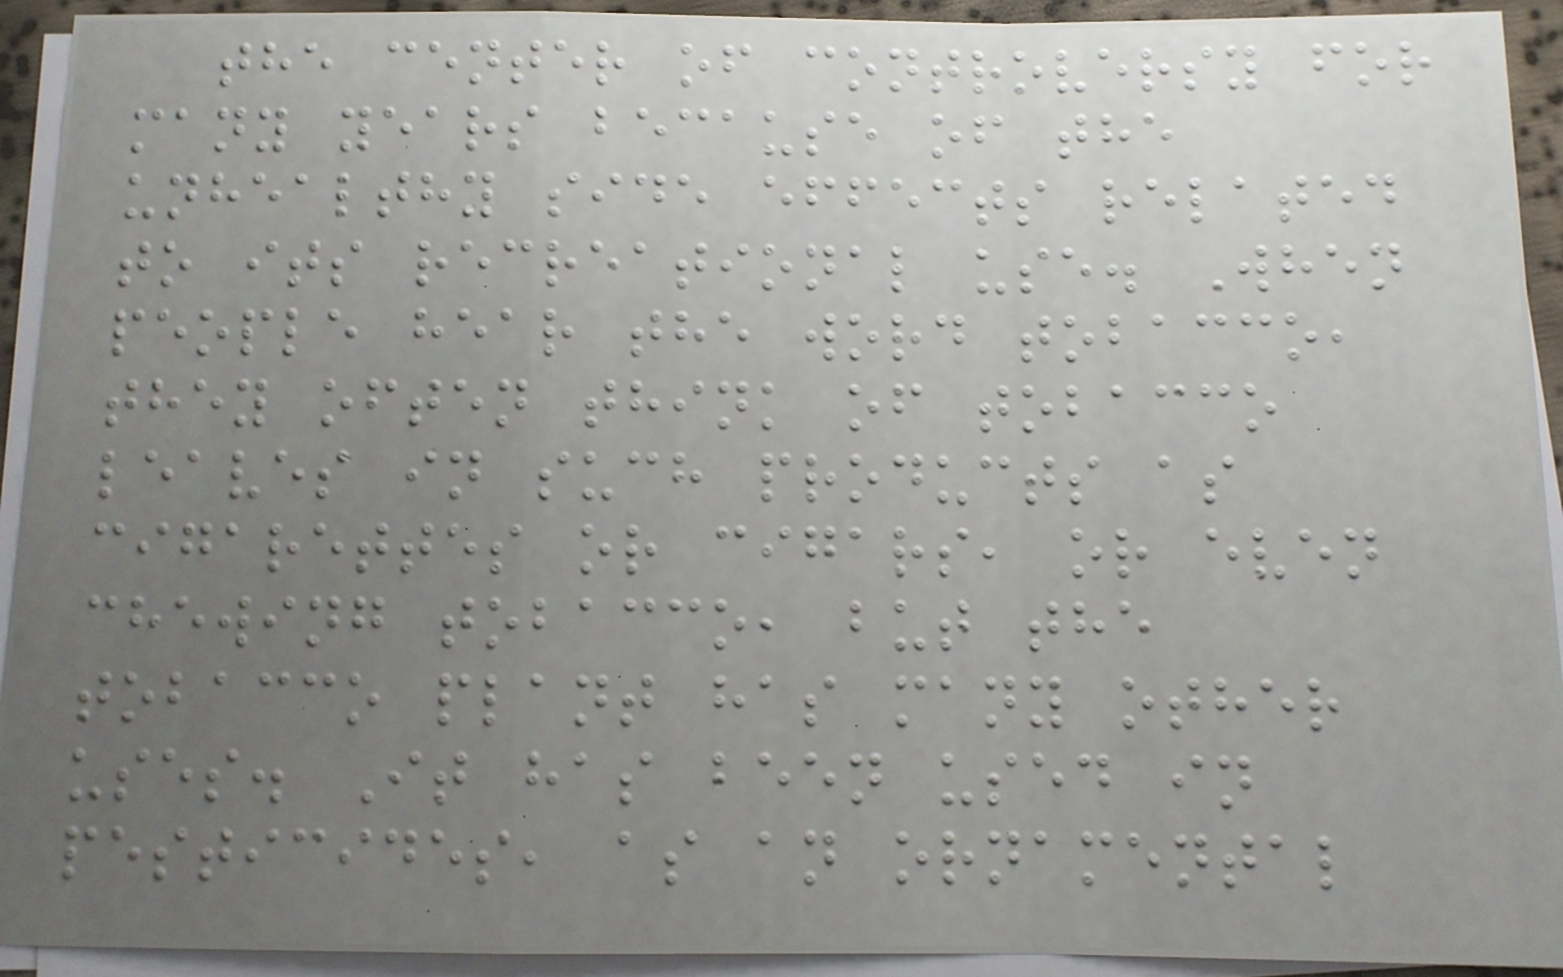the center of controversy for
many years because of the
unhealthy side effects related
to its recreational use. When
people hear the word tobacco,
they often think of tobacco
leaves in such products as
cigarettes or cigars, or even
chewing tobacco, but the
tobacco plant has many other
uses. It has been used in
pesticides, as an ornamental
